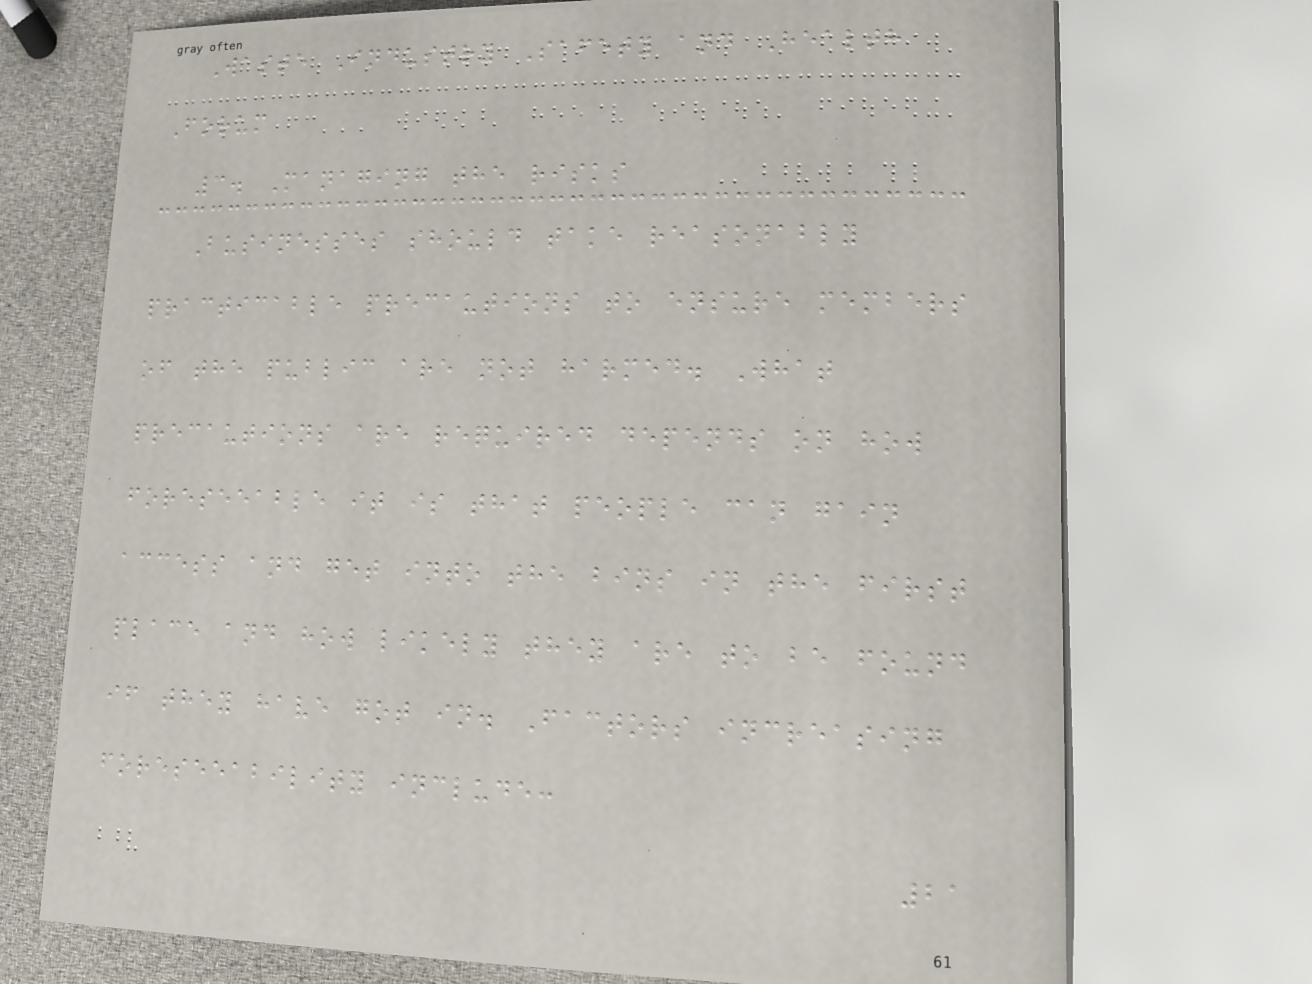Waste Industry Safety and Health
Forum
3. Managing the risks
Businesses should take reasonably
practicable precautions to ensure members
of the public are not harmed. What
precautions are required depends on how
foreseeable it is that people can gain
access and get into the bins in the first
place and how likely they are to be found
if they have got in. Factors increasing
foreseeability include:
21
